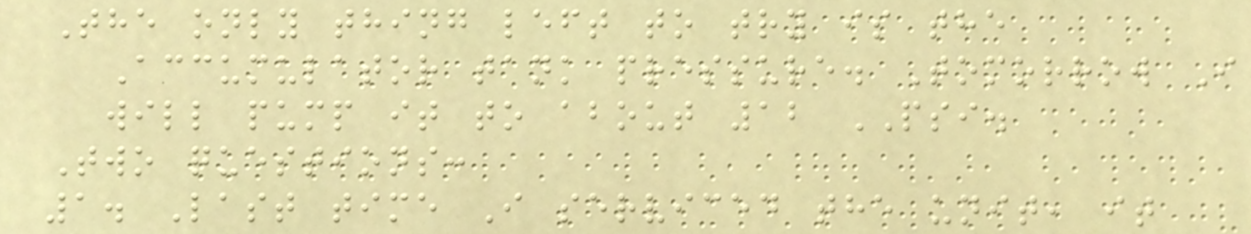The only thing left to try is the
Accumulator tank pressure. Tomorrow I
will pump it to about 12 PSI.
Two questions:
1. Last time I serviced the unit, it
